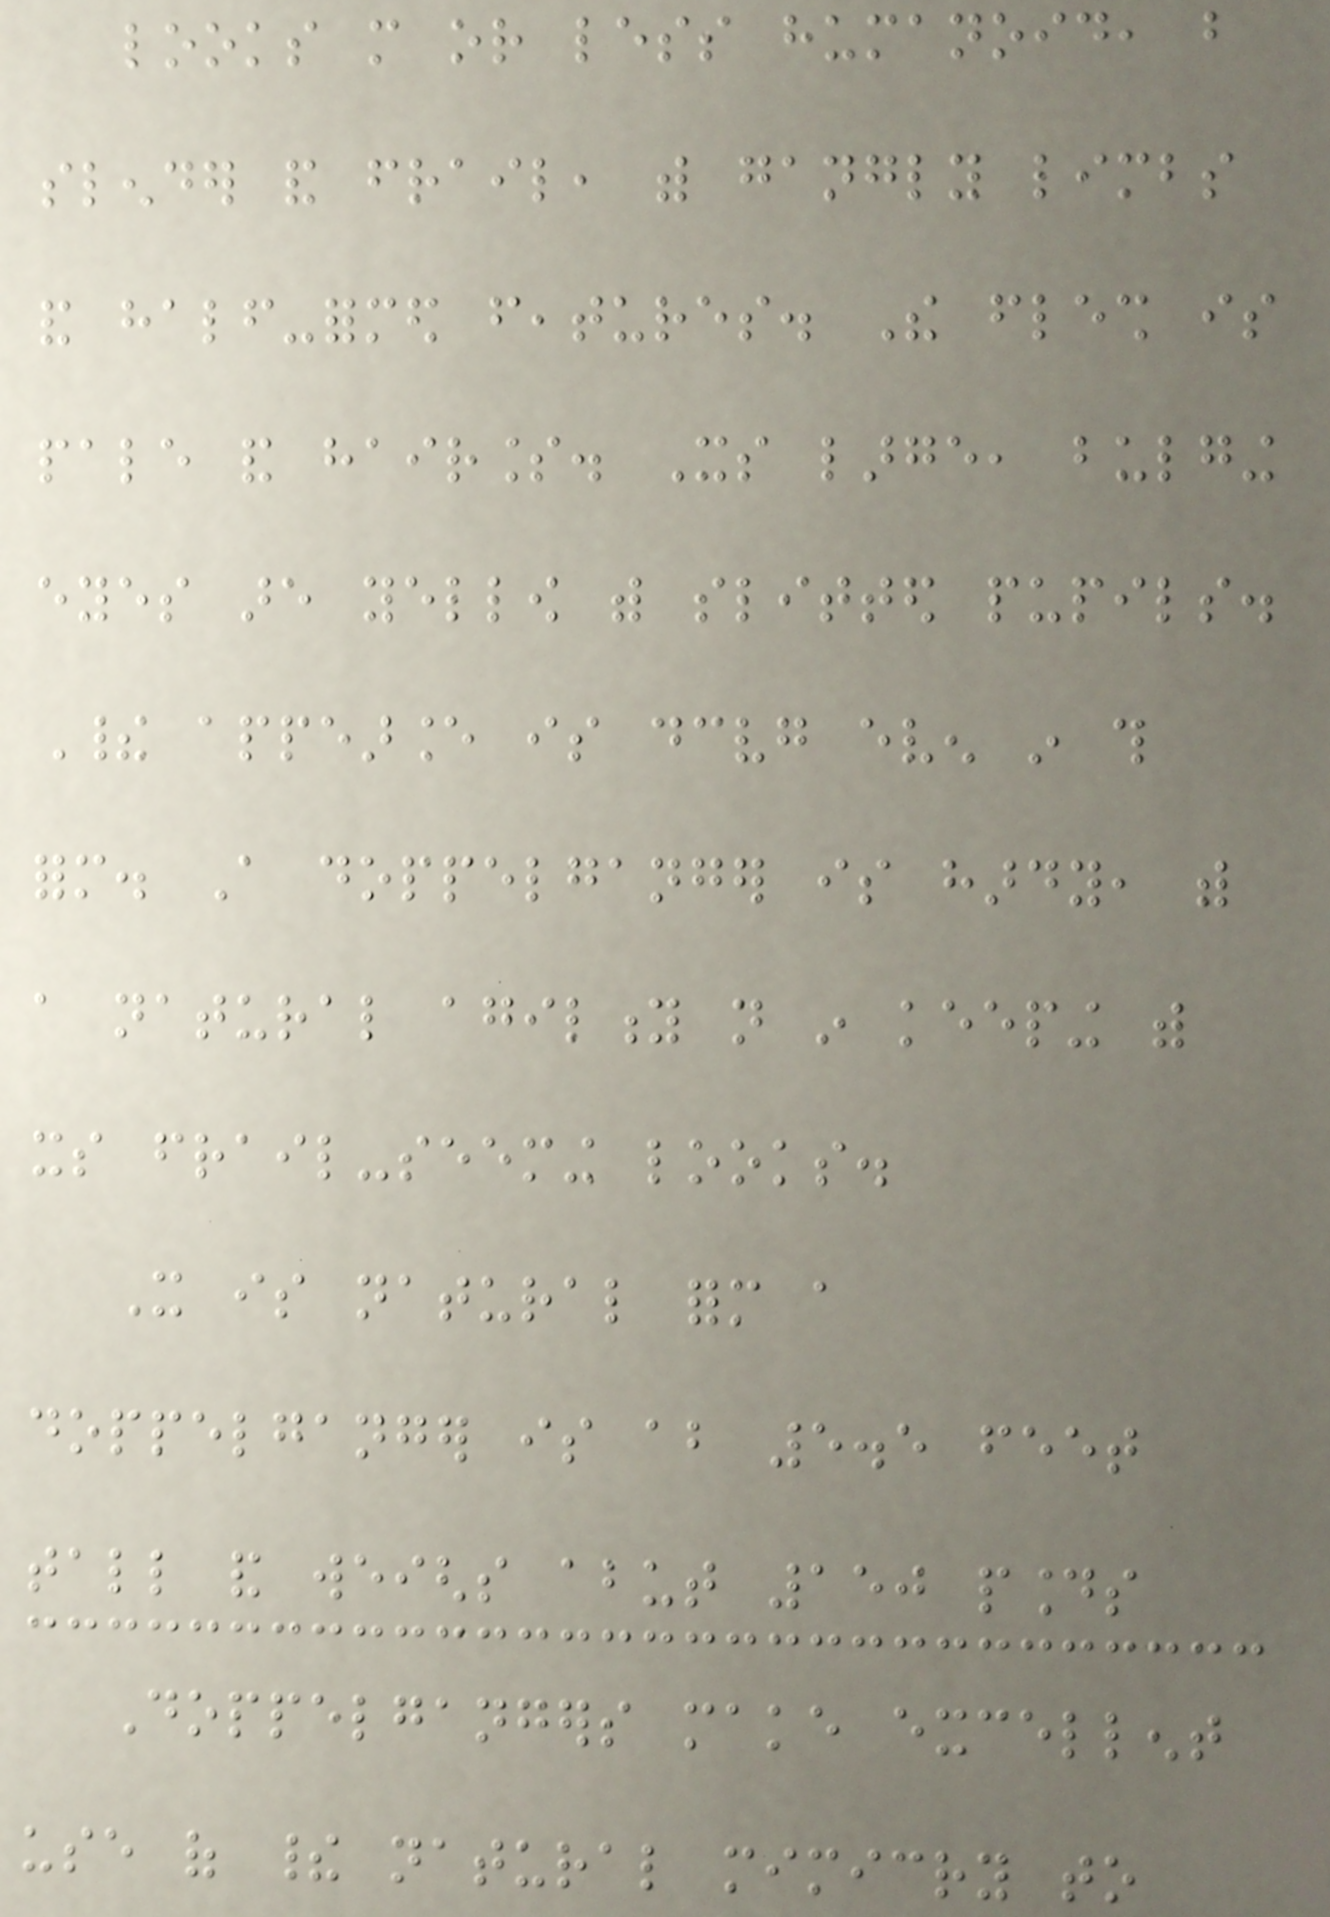looks more or less humanoid, but
slender and frail, with gangly limbs
and half-formed features. The flesh is
pale and hairless. Its large, bulging
eyes are yellow with slitted pupils.
Their appearance is deceiving even in this
form. A doppelganger is hardy, with
a natural agility not in keeping with
its frail-seeming looks.
It is natural form a
doppelganger is about 5.5 feet
tall and weighs abut 150 pounds
Doppelgangers make excellent
use of their natural mimicry to
